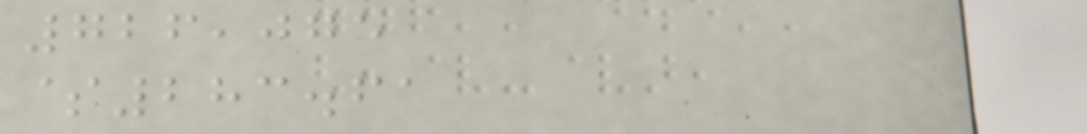726,075
$283.61
